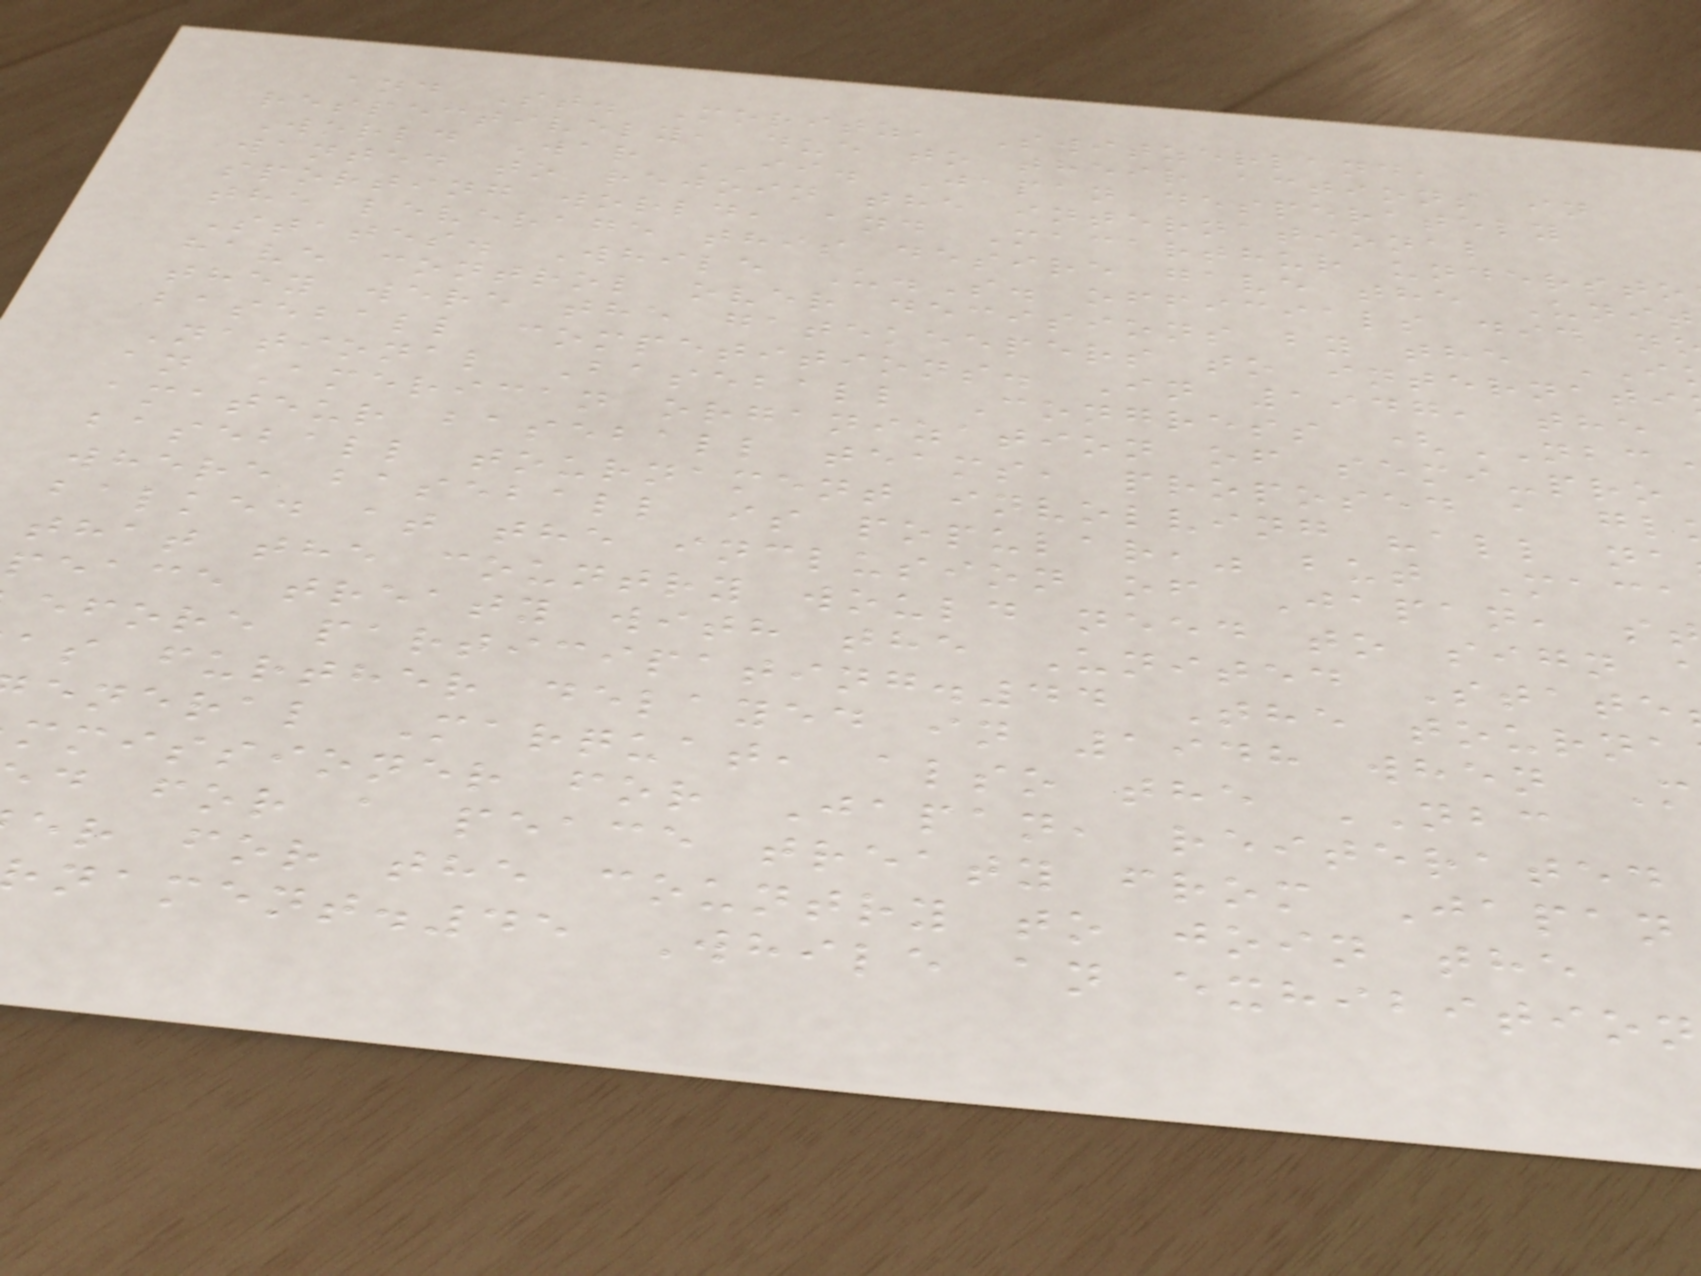and St. Moritz, Switzerland,
respectively, due to their actions in
World War II. Japan desperately
wanted to rejoin the international
sporting world, and Macarthur understo
the leverage this desire gave the Unit
States. While U.S. officials did n
have control over decisions by the
they were the gatekeepers to internati
baseball competitions. In 1947, the
National Baseball Congress (NBC
an American organization of semi-pro
amateur baseball teams, proposed a gl
baseball tournament involving "all na
where baseball is popular," but Maca
balked at the inclusion of Japan, s
that the country would need to sign
peace treaty with the United State
efore participating.44 The tourna
as further delayed in 1948 when M
eneral Marquat, also the NBC
mmissioner for Japan, reiterated
d for a peace treaty from Japan
er for the country to join the
nament.45 While an exhibition
